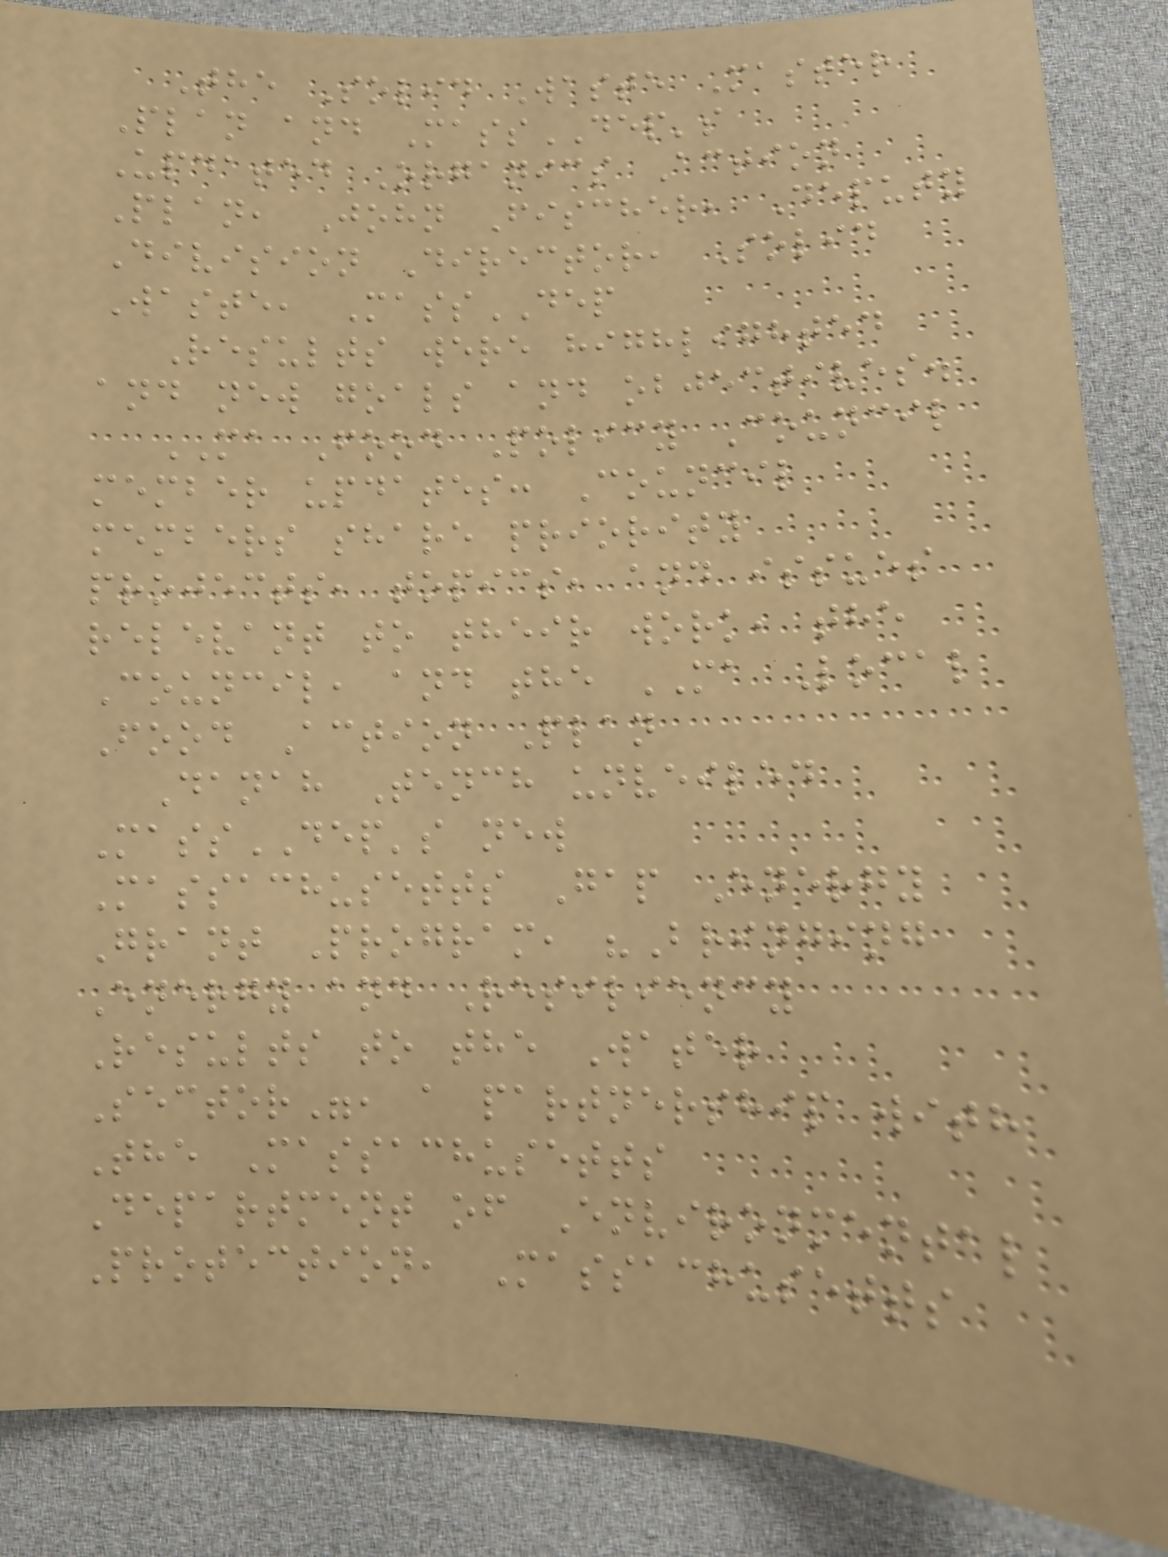The Solid Waste Master
Plan and MassDEP's
Updated Organics Action
Plan, John Fischer, Deputy
Division Director, Solid
Waste, MassDEP
Results were highlighted
and new goals and objectives.
MA Food Policy Council
member updates: Council
members share priority
projects, topics, and issues
relevant to their work, the
Council, and the MA Local
Food Action Plan
Danah Tench unveiled
MassDEP's new
Massachusetts Gap Energy
Grant Program, "Bringing
Energy and Resiliency
Results to the Water
Sector", a partnership with
The Massachusetts
Department of Environmental
Protection, Massachusetts
